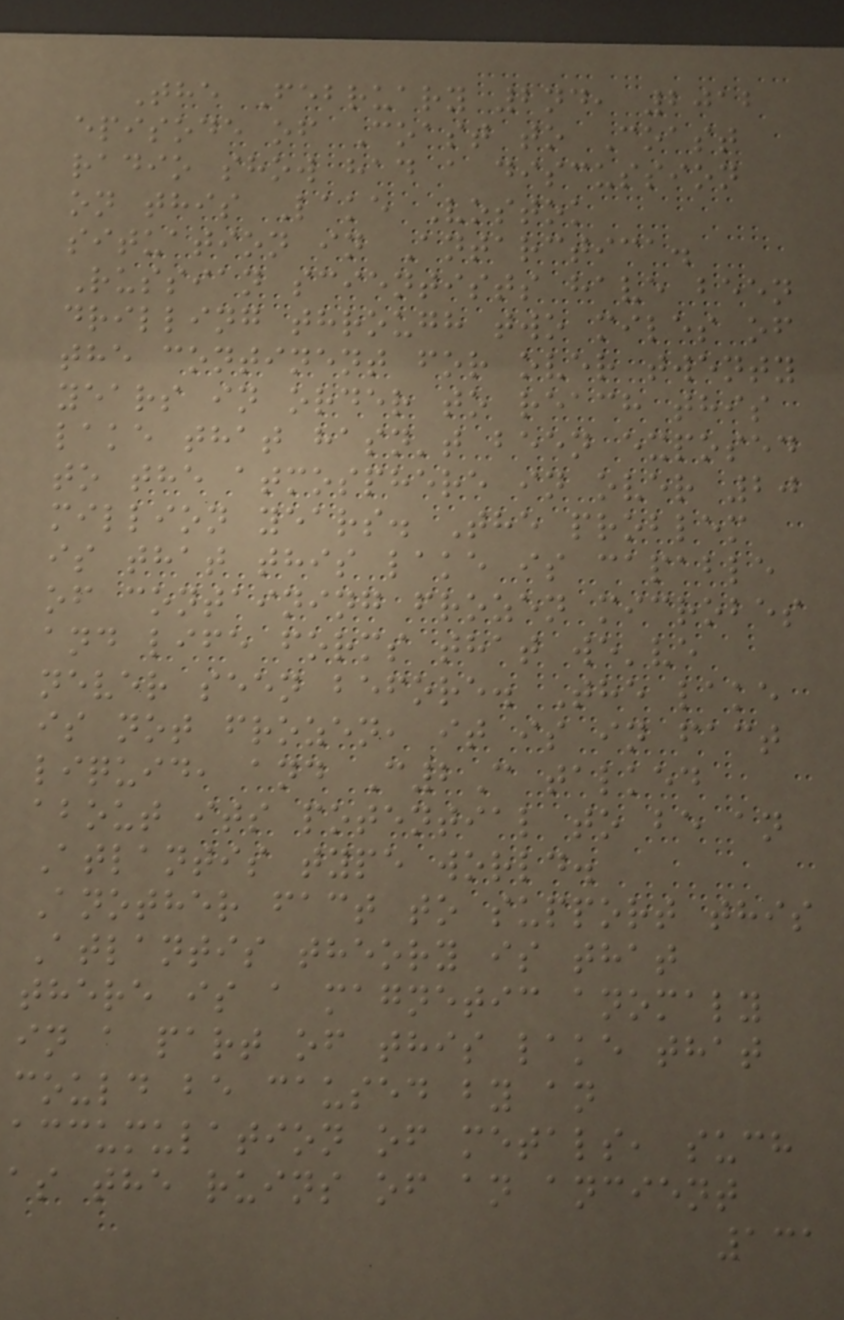The February 2nd, 2012
episode of Coast to Coast
radio show had a discussion
on this Lake Vostok
situation in Antarctica.
Russian scientists have been
drilling through two miles of
the continent for over twenty
years in order to reach this
lake that hasn't been exposed
to the atmosphere in over 20
million years. The problem
is that this lake is capable
of containing frozen microbes
and life forms that we've
never seen before. The lake
is not frozen, it is in fact
liquid, and C2C talked
about its potential to be an
Atlantis type world.
Another fact to support this
Atlantis theory is that
there is a magnetic anomaly
in a part of this lake that
could be caused by an
accumulation of metals, such
as the ruins of an ancient
131
